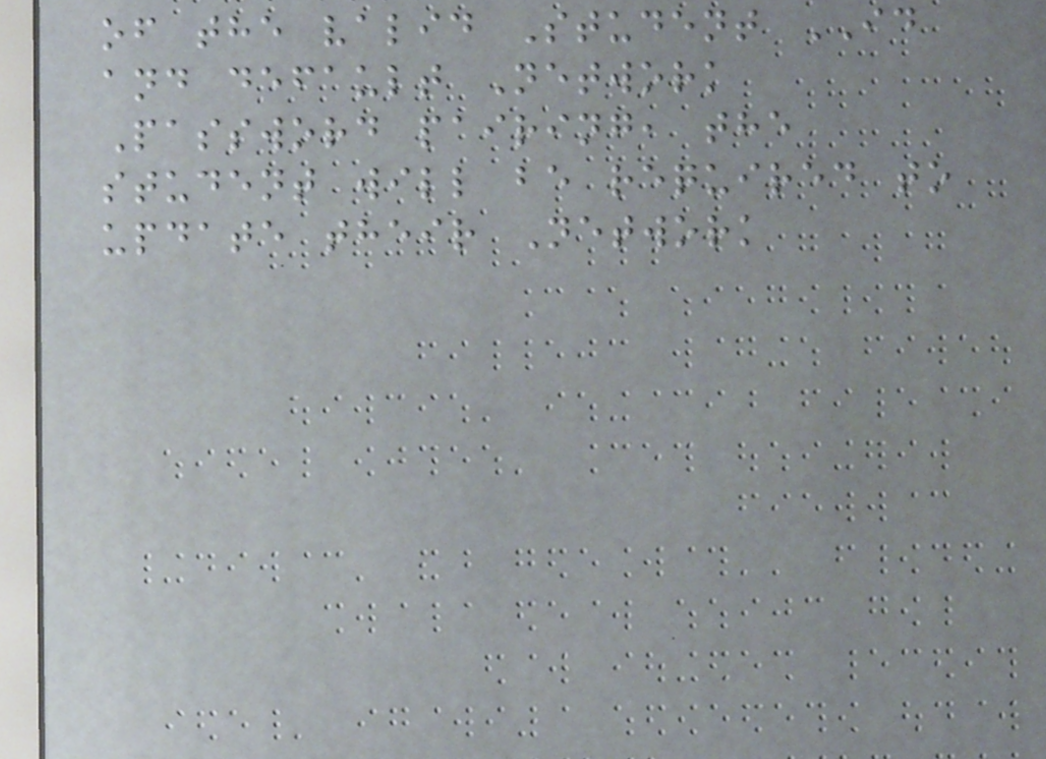of the valid Student ID
and default Network
Password pairing, the
student will be required to
update their Network
